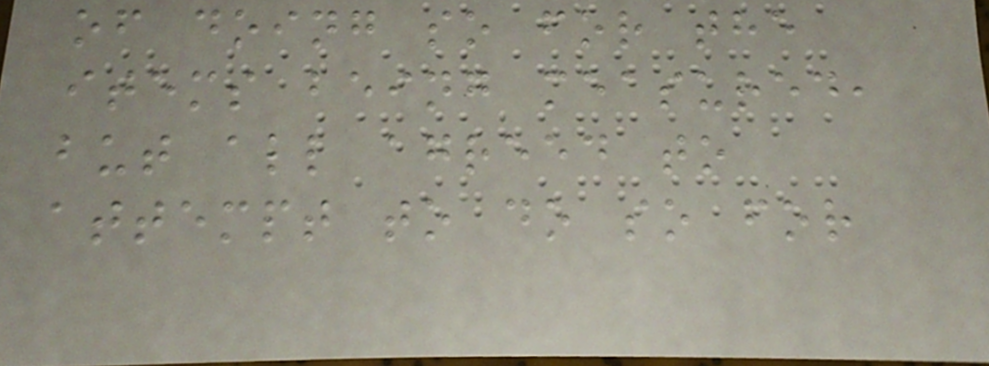of doing so for the
items being measured,
but all agreed to
attempt to do so for
